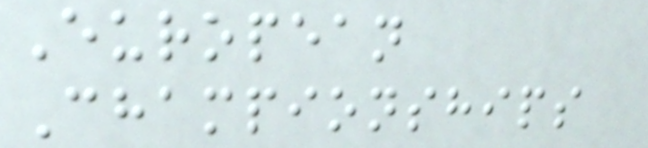European
Championships
